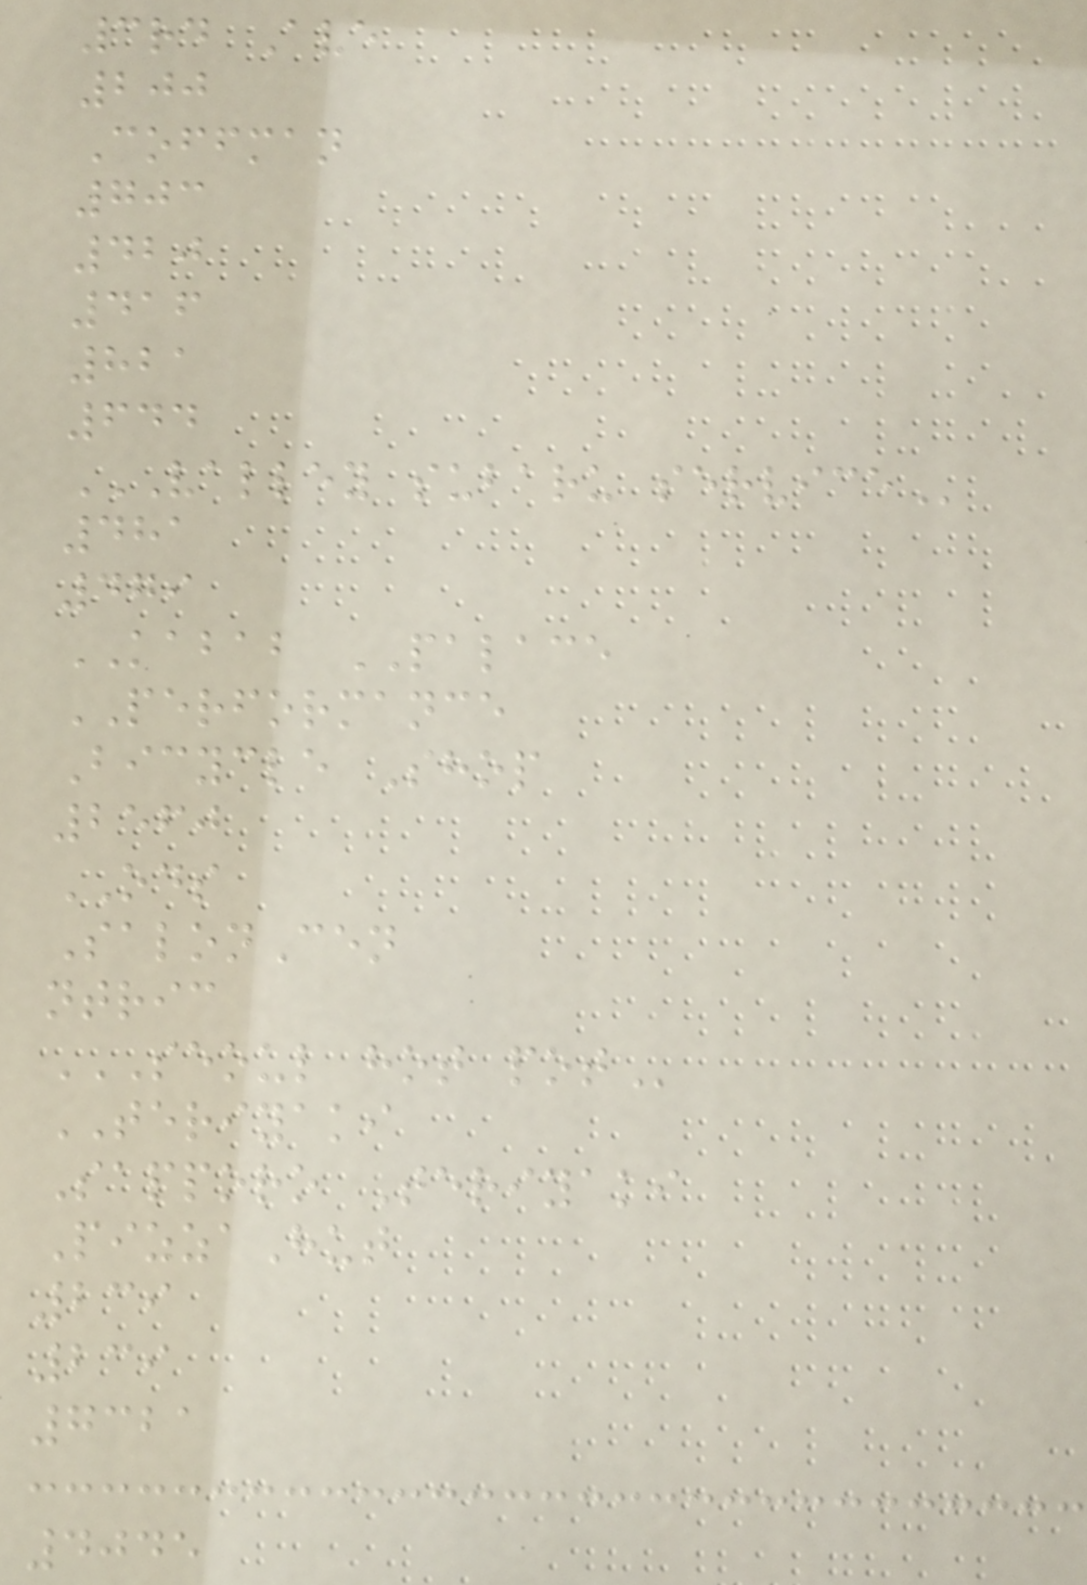3rd Ave
200
Coffman
703
420
416
821
644
VALLEY SUBARU SERVICE
481
479
KABAB PALACE
PERFORMANCE
Bicycle Shop
2560
ODS
SalonCen
ntric
SEOUL HOT POT
TERIYAKI
Sapporo Teriyaki
PizzaHut
239
239
7321
4045
